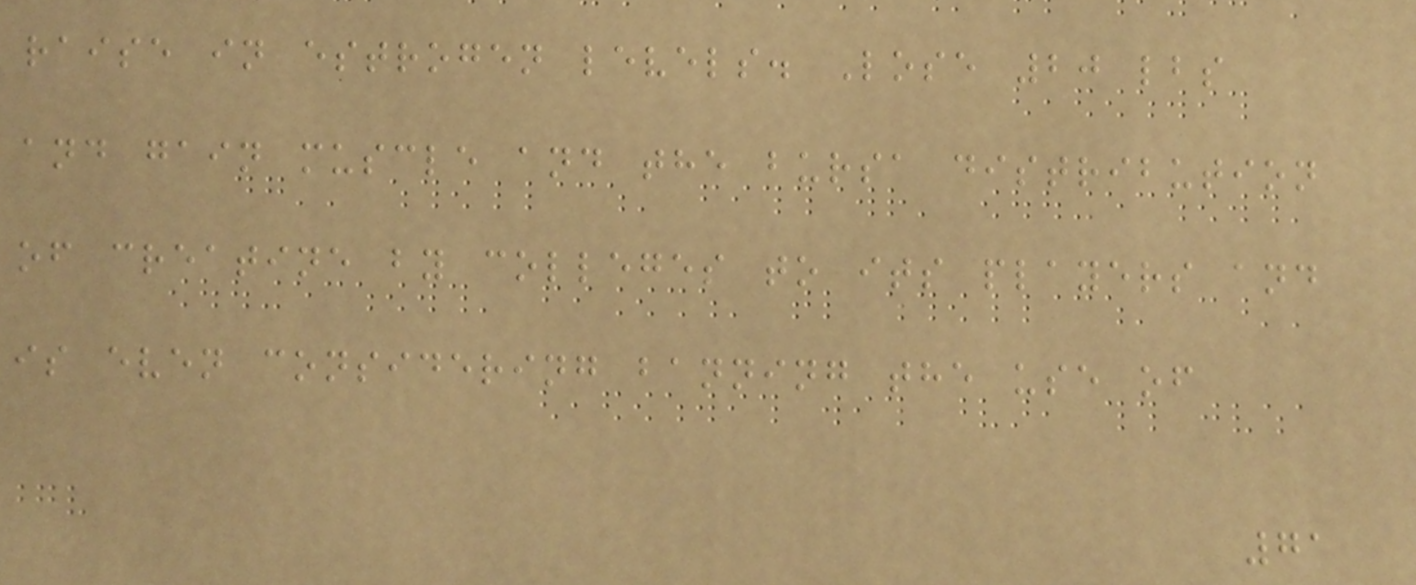raise in estrogen levels. Lose 20 lbs
and gain muscle and the bursa distribution
of creatine by colleges to its players and
is even considering banning the use of
71
